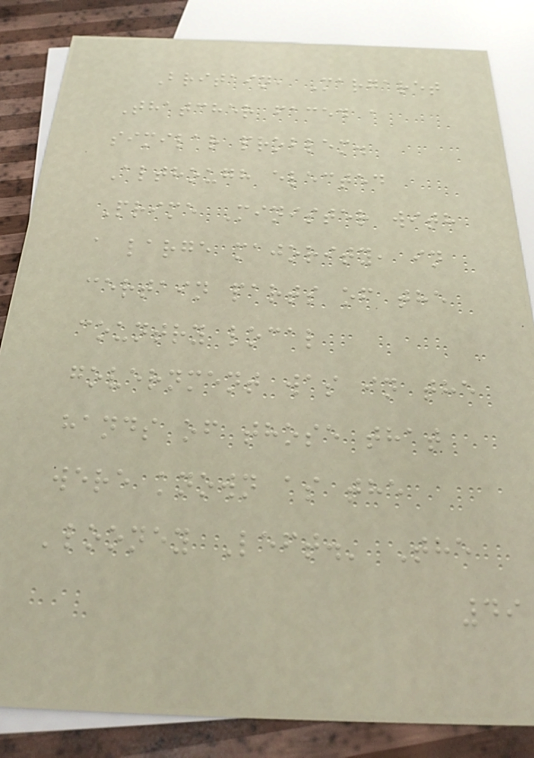Britain, Margaret
Thatcher faced a
similar problem.
Although elected
Prime Minister with
a large majority, in
certain parts of the
country local
government was in the
hands of those that
were known as the
'looney Left.' The
49
